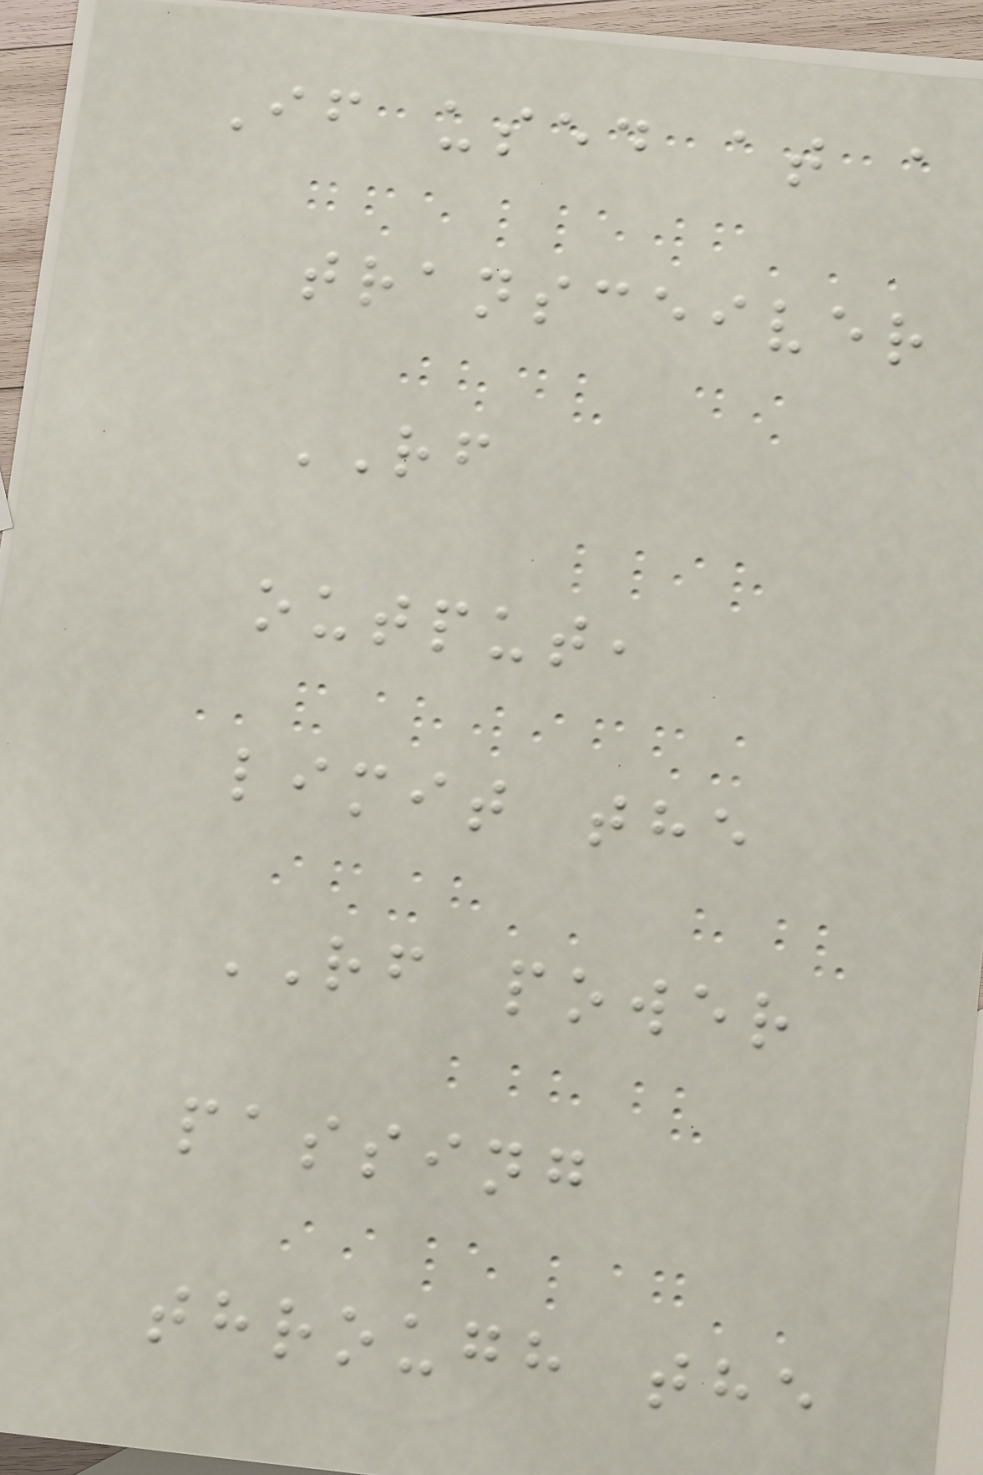If used at a
transceiver
RF
output,
limit the
RF power
passing
through the
